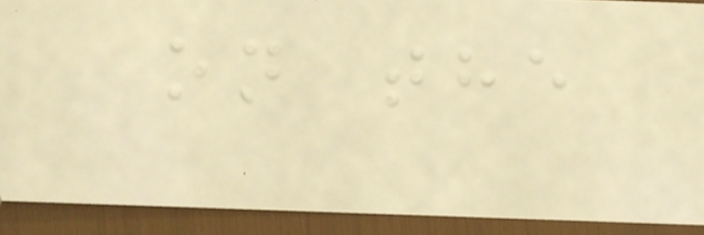on the
